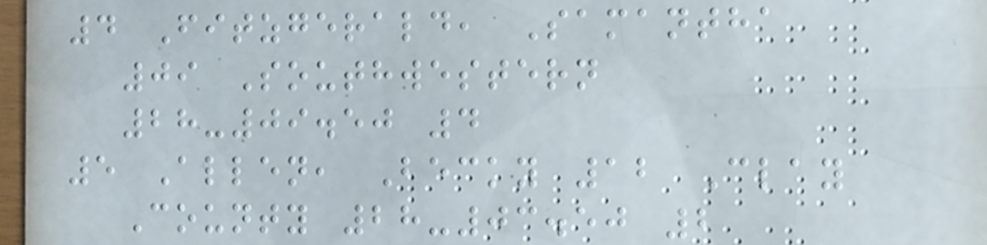4 Fitzgerald, Samantha
09 Southwestern
28-09.50 4
5 Allen, Becky 12 Clay
County 28-03.50 2
